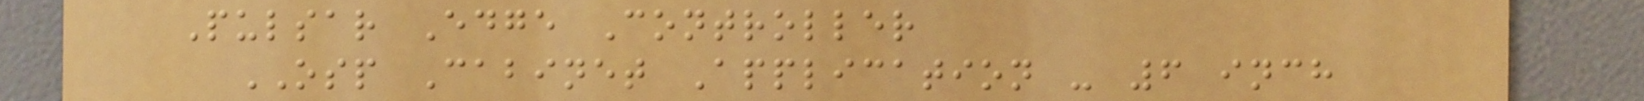Pulsar Edge Controller
OSP Cabinet Application - 6 inch
